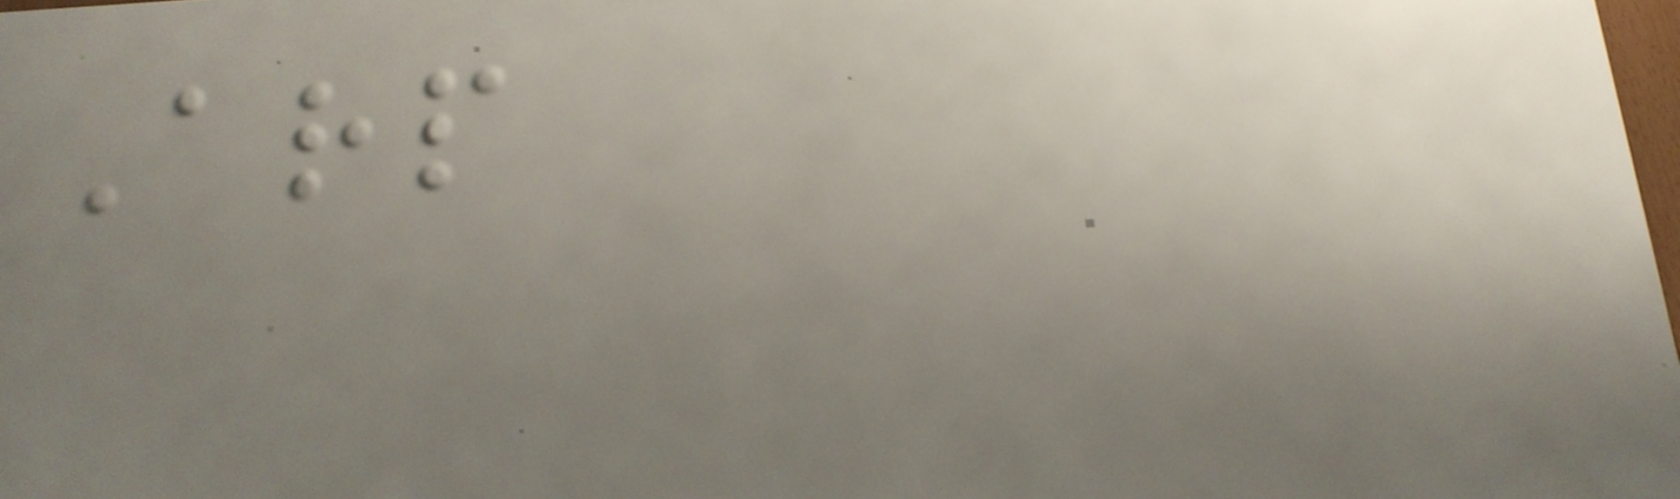Arp
